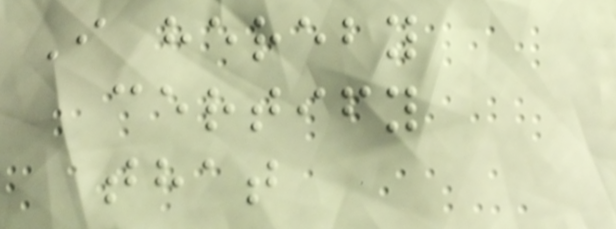I hereby
certify
that
